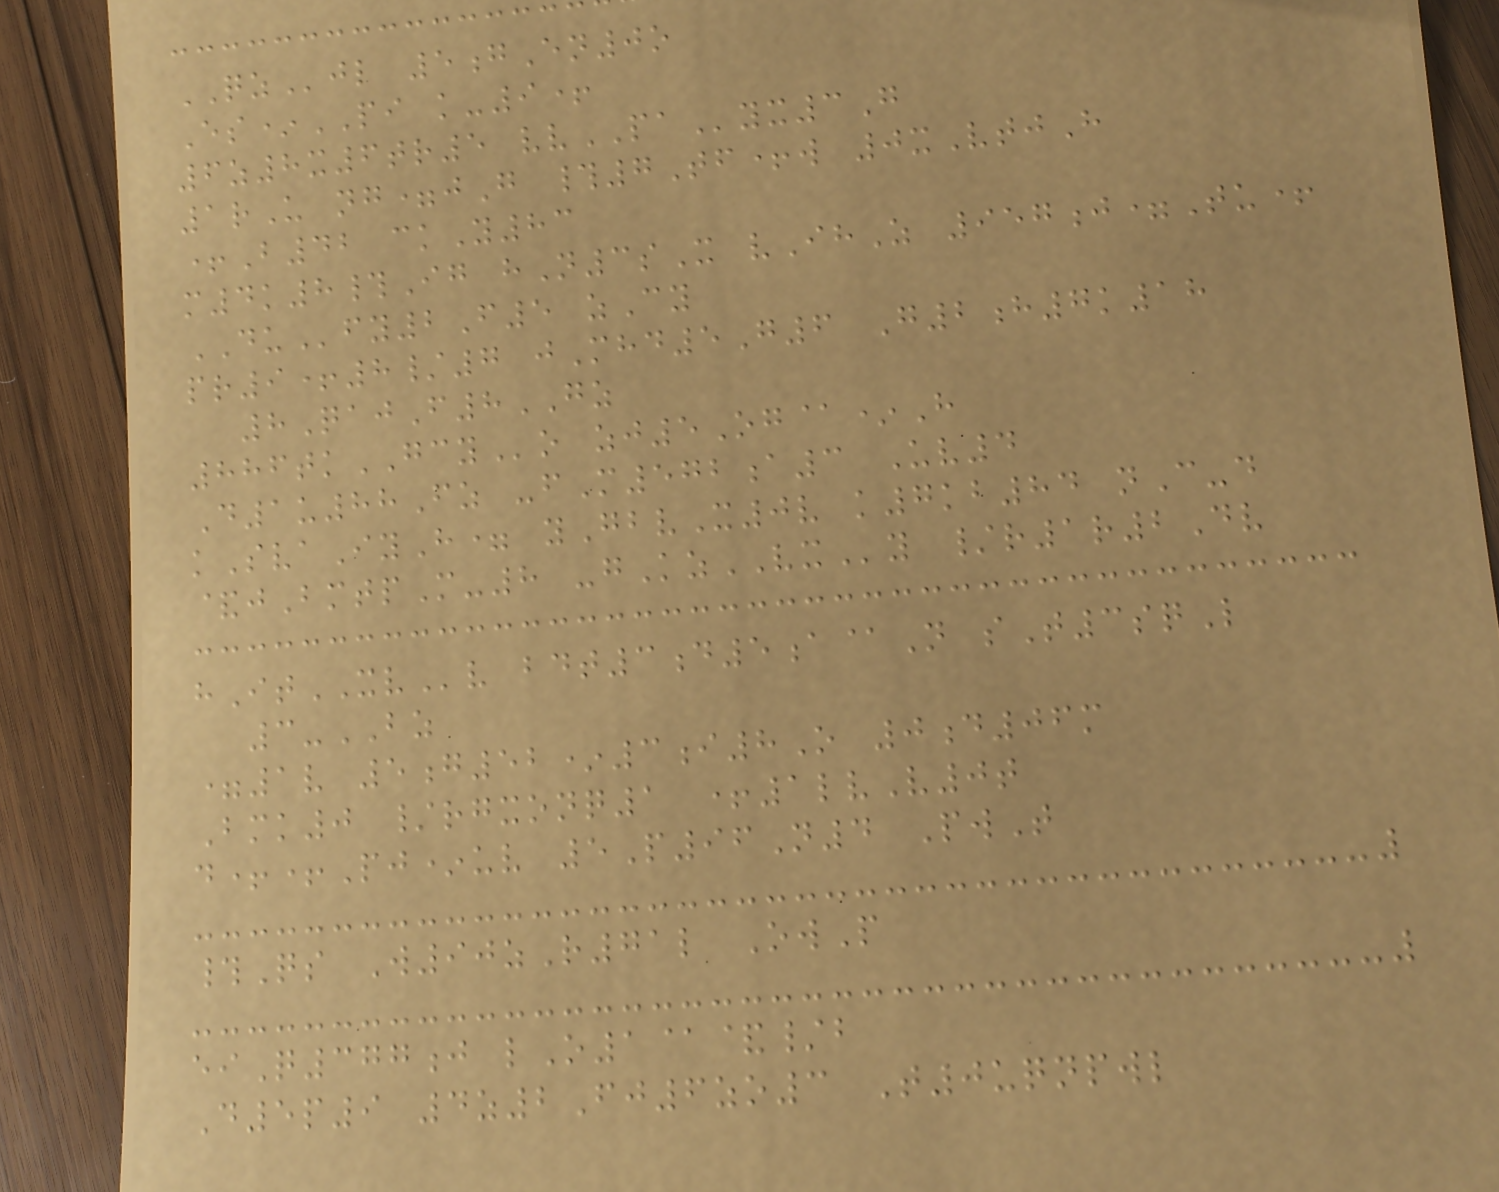QZjl 5gEn0o
Es*PI k-9+
6z8x6tr5 vvPAyx3G
1rU ng=jG #7Tf+w 0xVtjH
+B42 ckY83
m4k8#Ig hN3sX vIhZ 957j=Tu+
DUfy2F5 zCy
pr9+8/7 jMhd5G6 G2h7k18
8QajF8GZ
886tkGCYo zj5Og@*H
D1u88Fz -fM572a3 Uv4
kSvaIyH= yGbvX0v k7kb84 nC-d
&jBmtpM-8 -gKzVXy /r1r2Dv
hItXVv bdt3d5a@N sT3sqL
3-BZ
=1v 5g52*3i8O 0d06m
Bmk0 /rgxonq1 +1lvV0t
d++Pj*uv 5P96N4 PwT
#Qs W90zR71l OwP
eiQ377j lO1@&/b
D5p9 4z2Fj6zo3 T0uqnpwl
